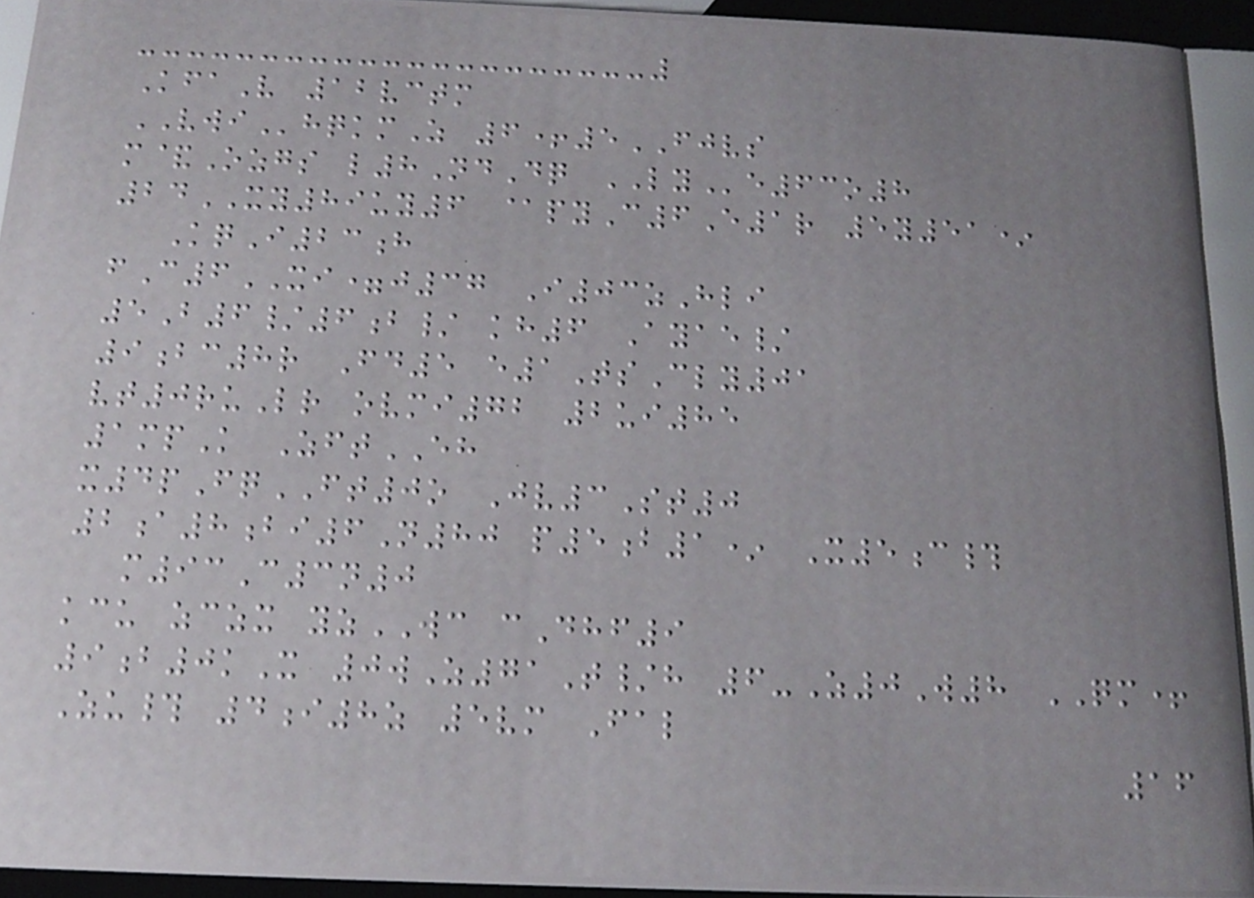KfaV 12vctm
VWIhqkmZ 6+5FJVS
m&Ozgs l8NdDq LYe63o8
24XY89uy6 @pyC6E1r 5y51*
KqI23h
fC6XI=j37 I03zHli
5B6/6b/ kh6 Ayae/
9bc8r Fd5 e1TsCly01
vt0ruLr ovmi72 2ui85
1mpK ZftEH
x4pFqFT0o Jv3St0
2a8bi6N80 p5b1* X5c#
m93C3n0
kcu zczx yzWC cDhf9
9b0kX 0wZ71T/h 6-Z0W8 QM+
Zu# 4i8z 5vm Fal
16
